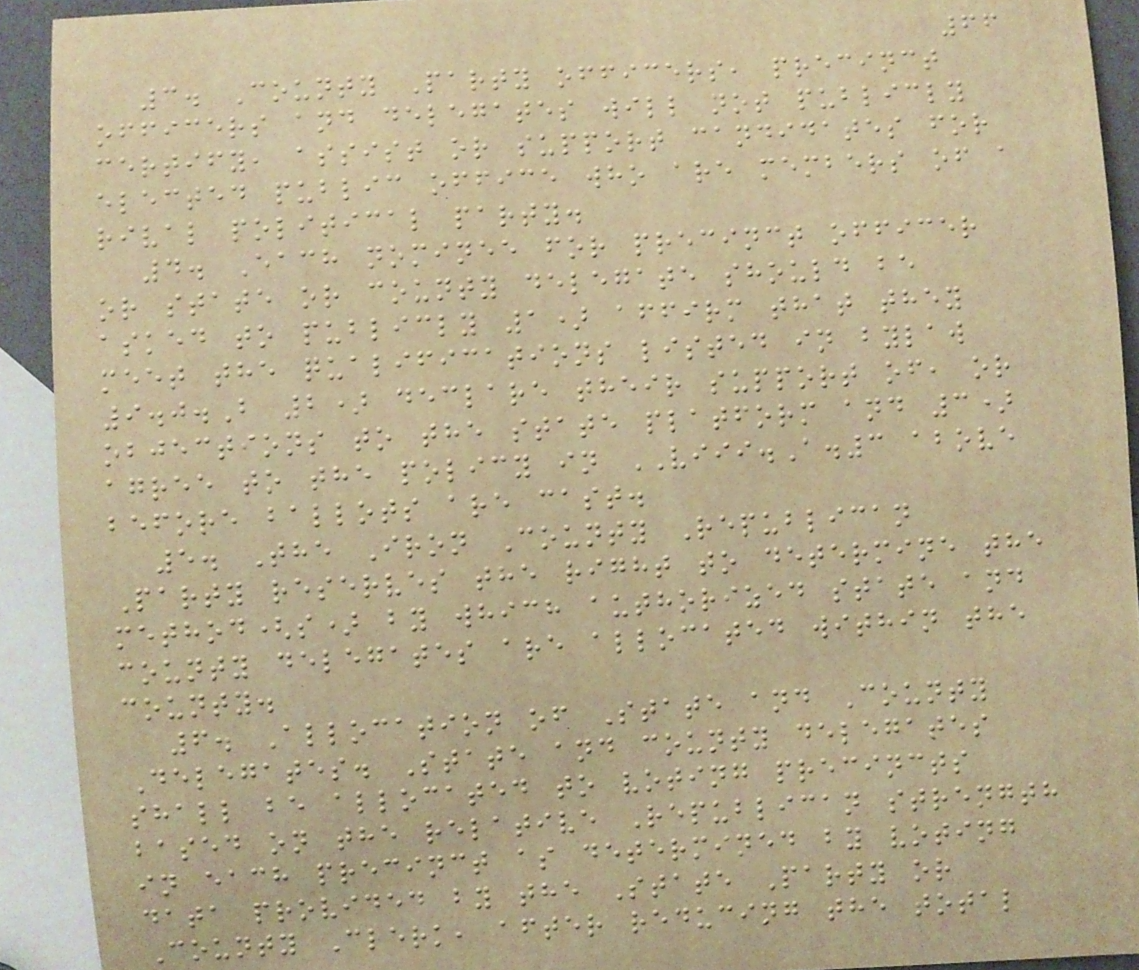66
3. County Party officers, precinct
officers and delegates will not publicly
certify, assist or support candidates for
elected public office who are members of a
rival political party.
4. Each nominee for precinct officer
or state or county delegate should be
asked to publicly 1) affirm that they
meet the qualifications listed in bylaw
9.0.B 2) declare their support of, or
objections to the state platform and 3)
agree to the policy in VIII.A.3 above
before ballots are cast.
5. The Iron County Republican
Party reserves the right to determine the
method(s) by which authorized state and
county delegates are allocated within the
county.
6. Allocation of State and County
Delegates. State and county delegates
shall be allocated to voting precincts
based on the relative Republican strength
in each precinct as determined by voting
data provided by the State Party or
County Clerk, after reducing the total
